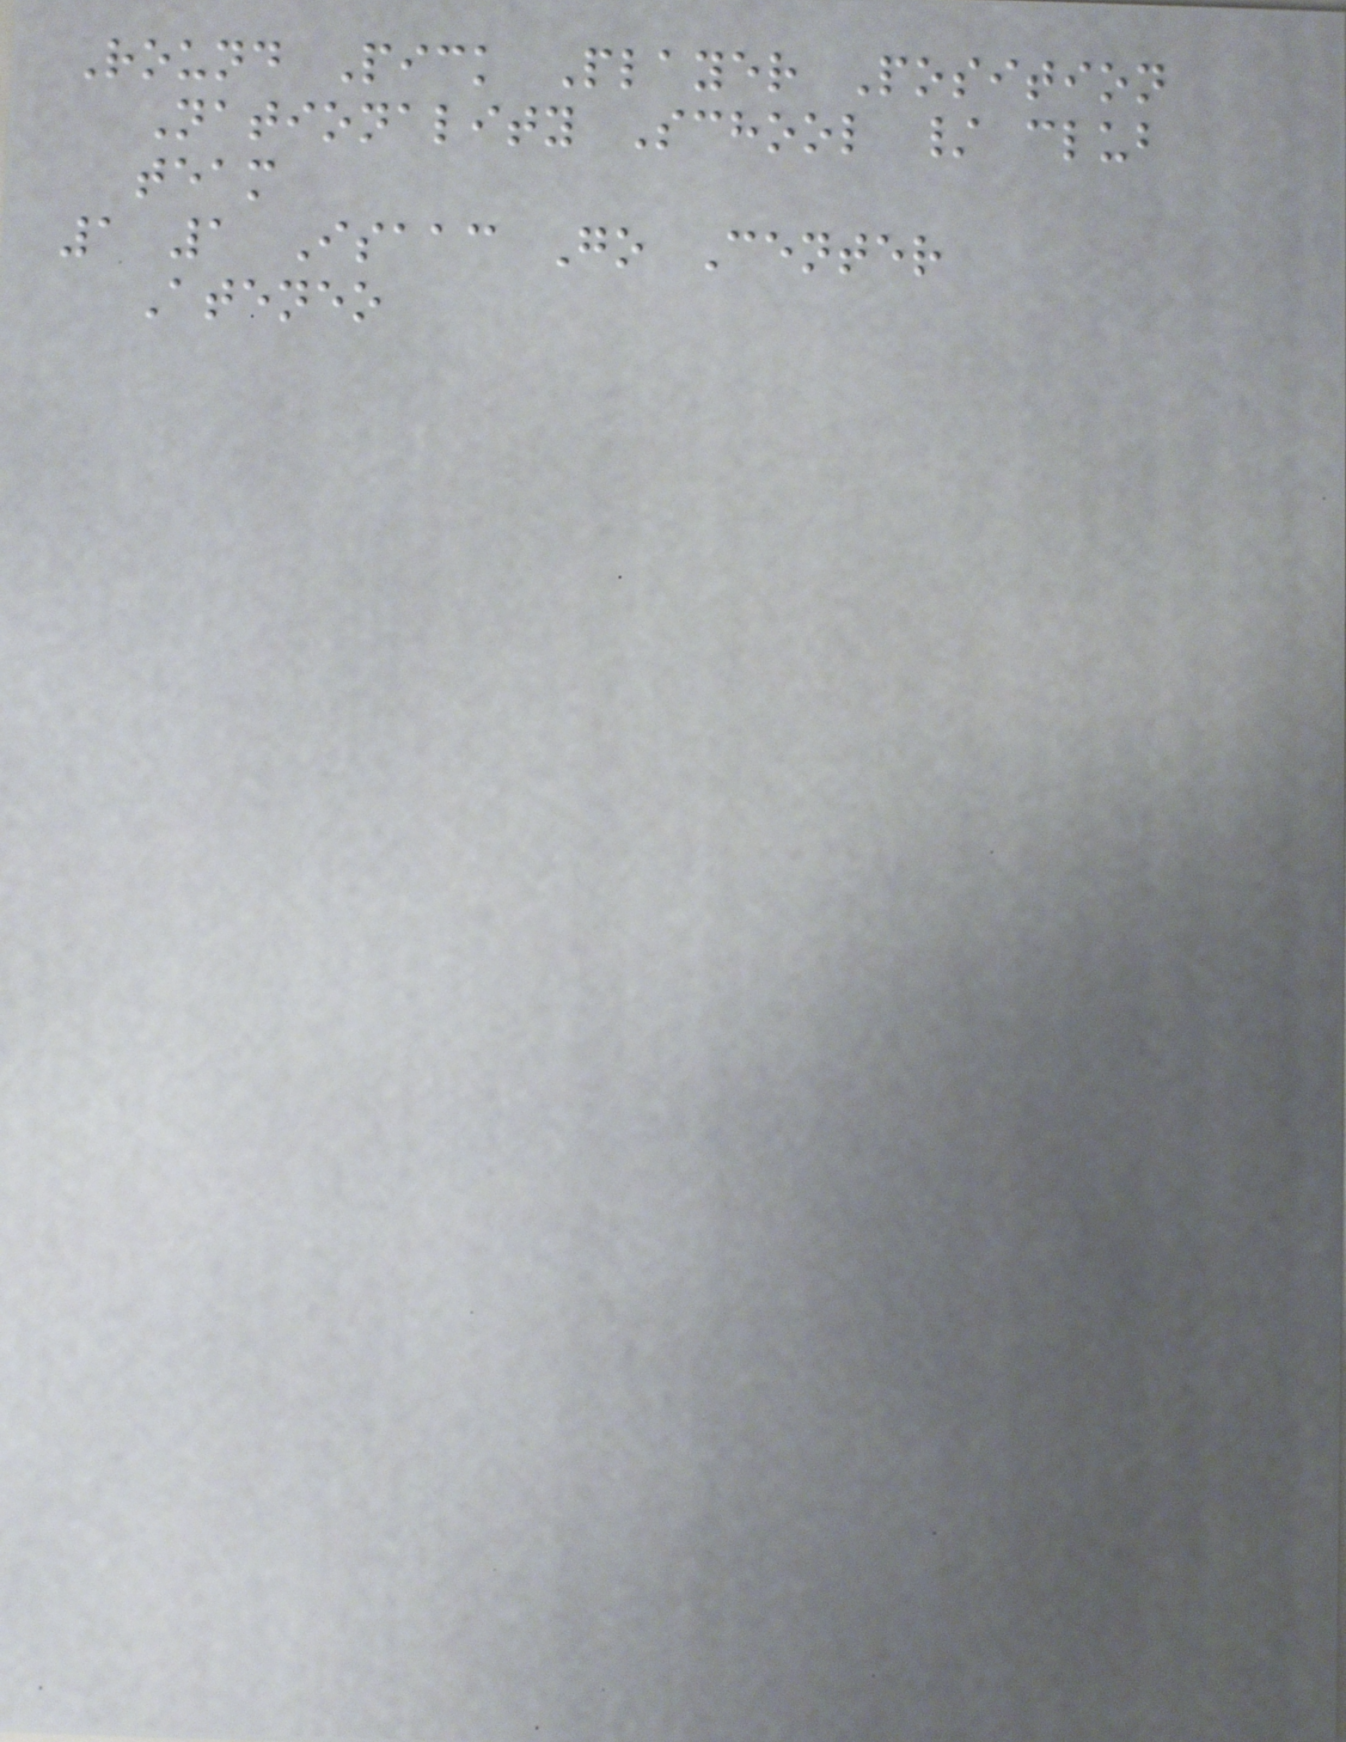Round Pick Player Position
Nationality School / club
team
1 1 Isaac Go Center
Ateneo
